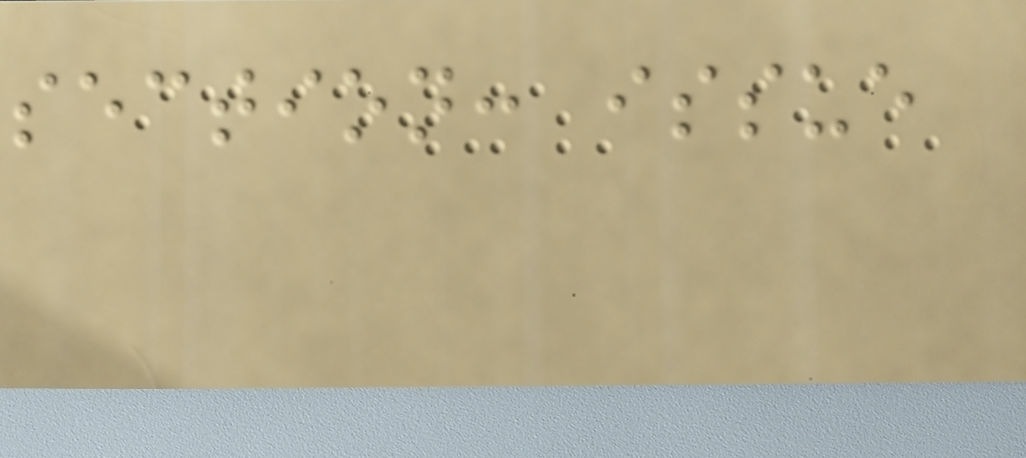section: issue
